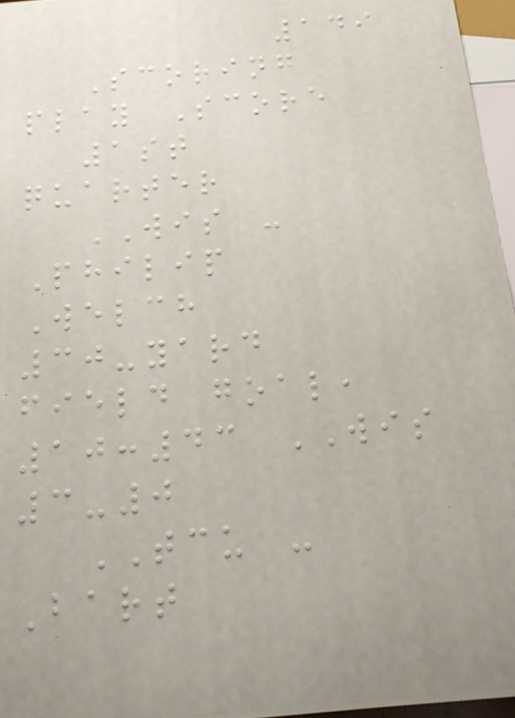149
Scoring
play Score
1st
quarter
WIS -
Philip
Welch
30-yard
field goal,
10:43 WIS
3-0
TCU -
Bart
